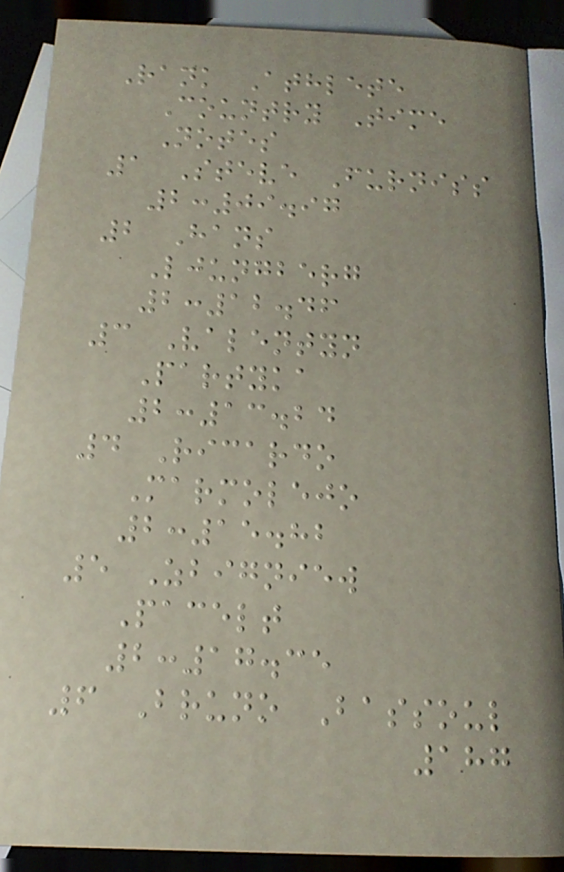Rank Athlete
Country Time
Notes
1 Steve Furniss
2:09.97
2 Hans
Ljungberg
2:12.46
3 Valentyn
Partyka
2:13.24
4 Ricardo
Marmolejo
2:15.82
5 Zbigniew
Pacelt
2:17.35
6 Bruno Bassoul
187
